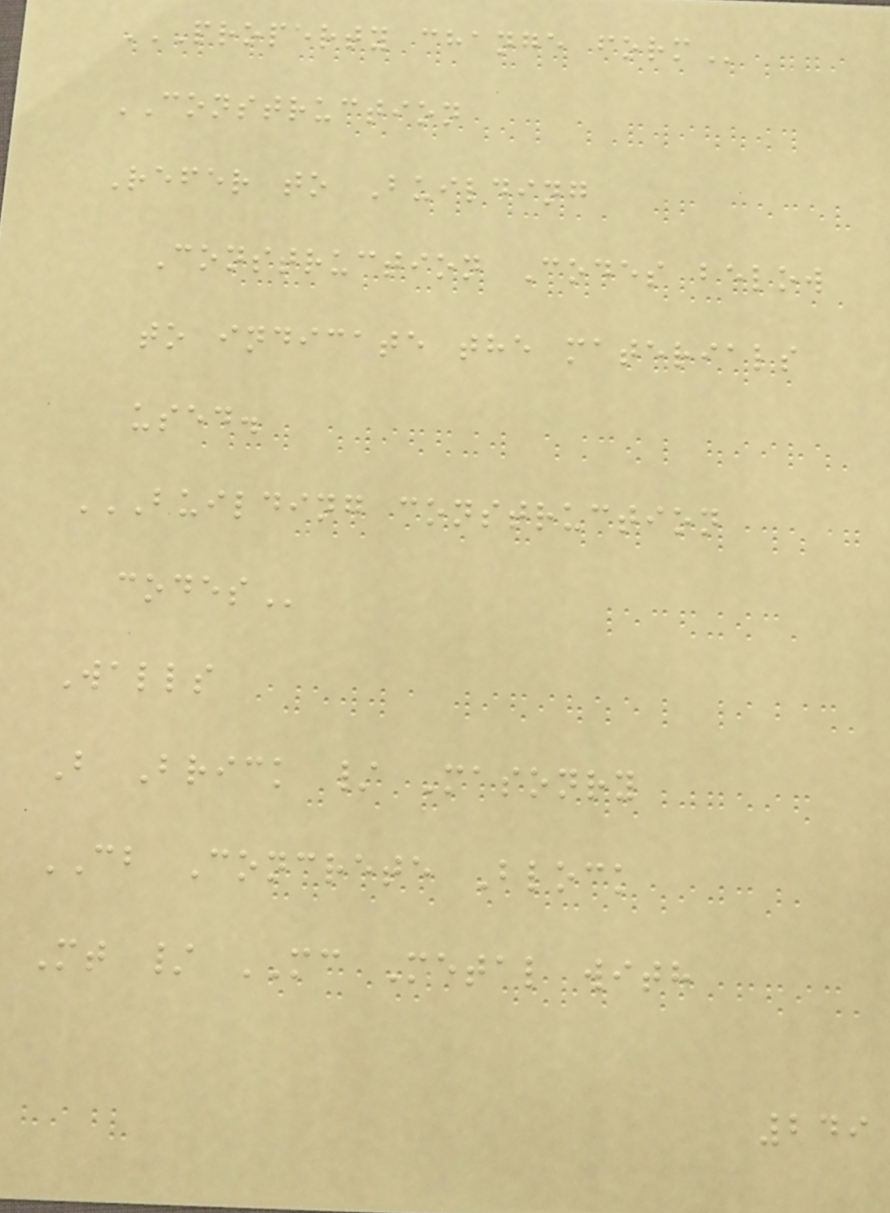PROPERTY CHANGE FORM
CONSTRUCTION
Refer to Building
Construction Codes below
to indicate the materials
used.
BUILDING CONSTRUCTION
CODES
Walls
B Brick / Masonry
CB Concrete Block
Mt / MC Metal with
249
